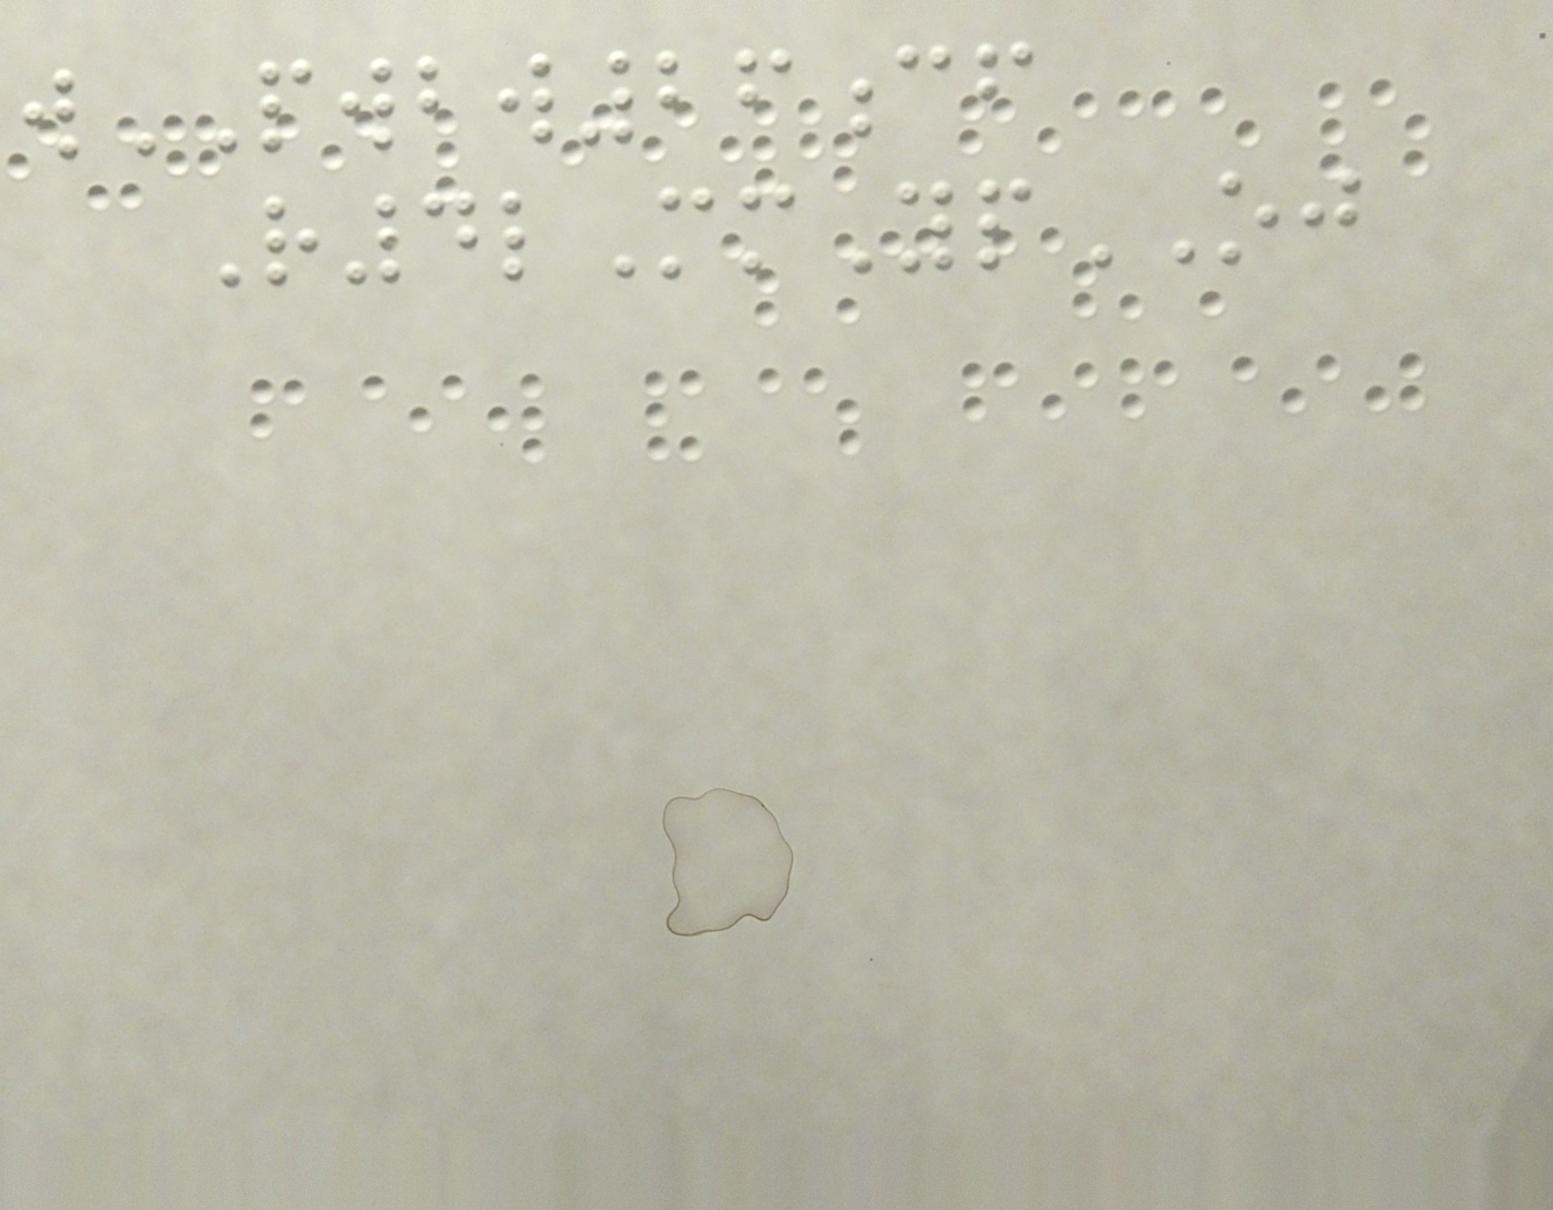wPWBW26cf
R4lMmYpOJ
